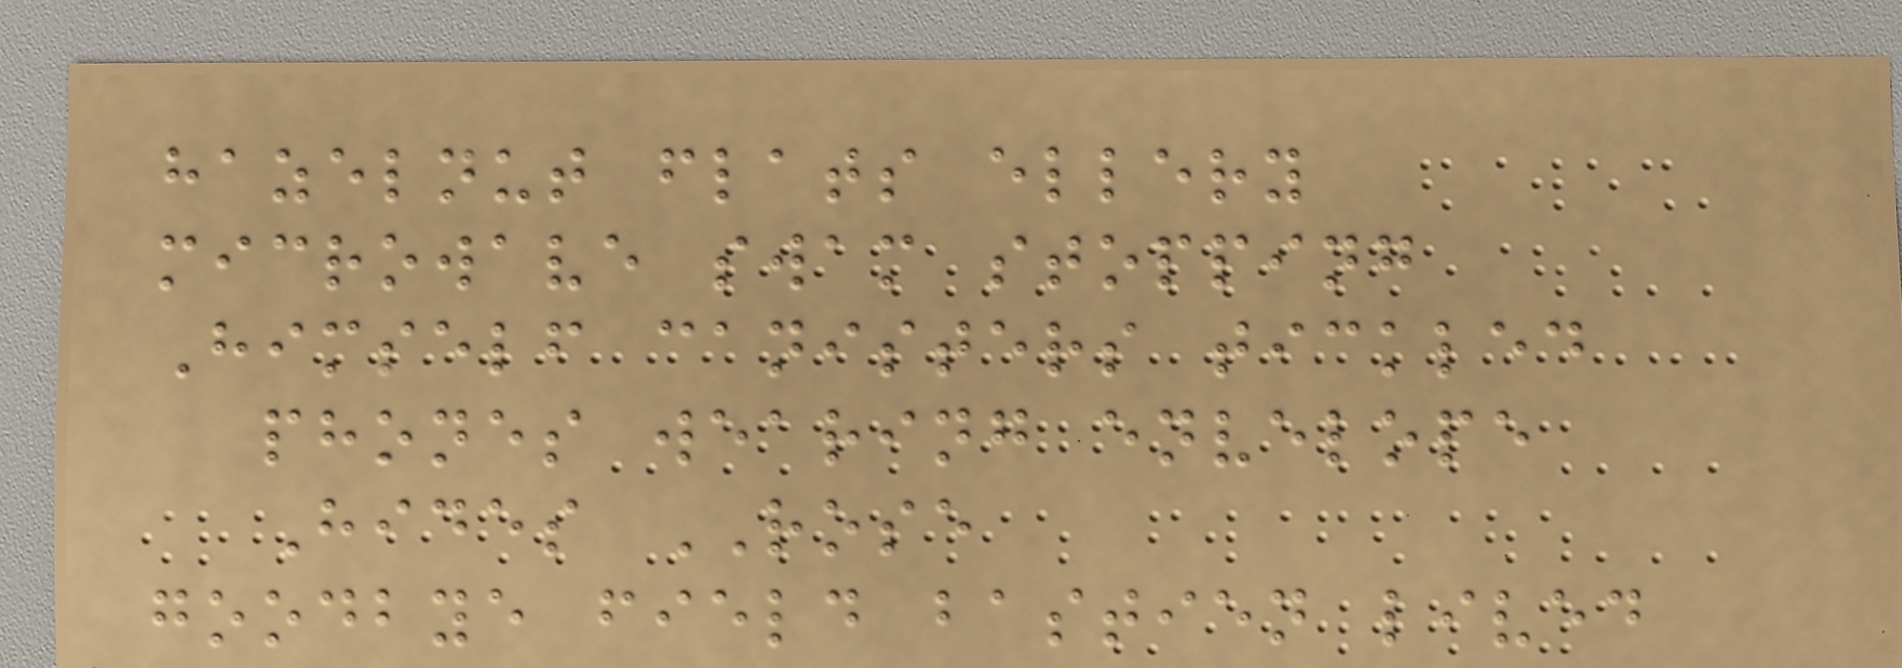hazelnut flats ellery
microwave swam stopping
Himself canisters tickled
phones wearing envelope
Hides ROSE
goodbye field bastien lived
